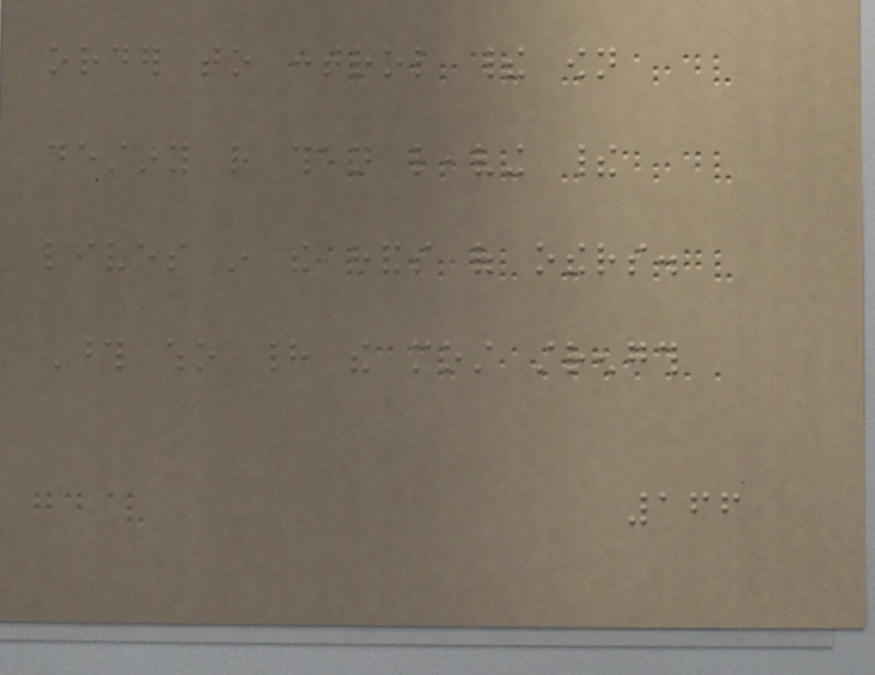order to control their own
destiny rather than leaving their
lives in the hands of others.
Those who had the most strength
166
